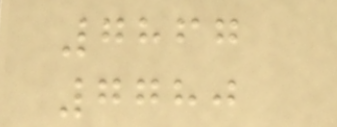7867
7780
